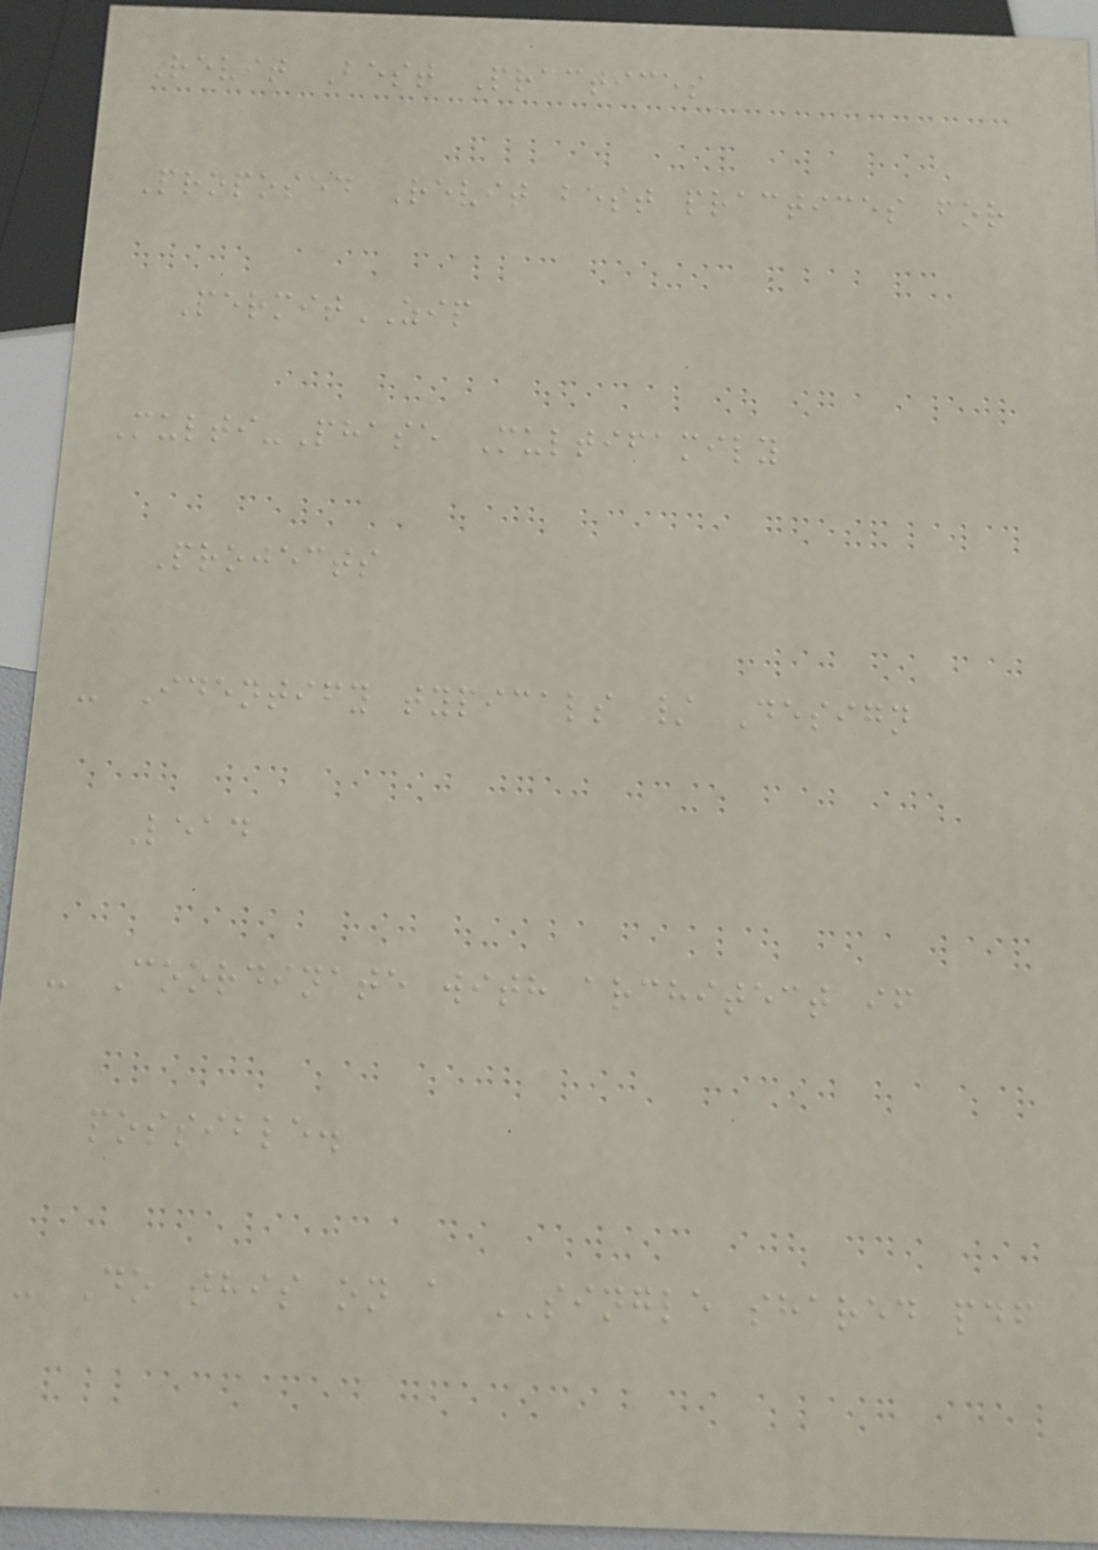Revit Best Practices
Proposed Revit best practices for
PermitZIP
Multi-Phase Multifamily
Projects
- Identify typicals / Design
Lead
- Coordinate with architect if
possible.
- Do this on a SINGLE shared pdf
